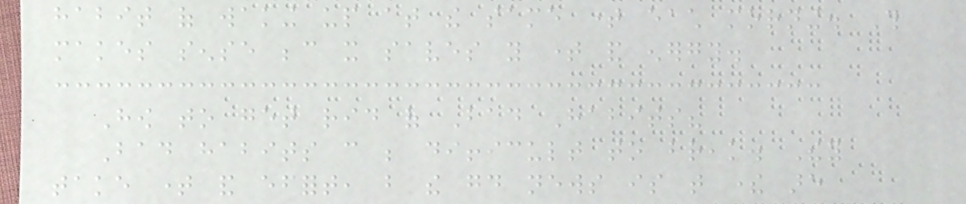habit of waking up at the same time each morning. This
makes sense because it saves you time and energy.
How to get rid of Bad Habits?
Bad habits can be difficult to break. They
take time and effort, but the good news is that there are
